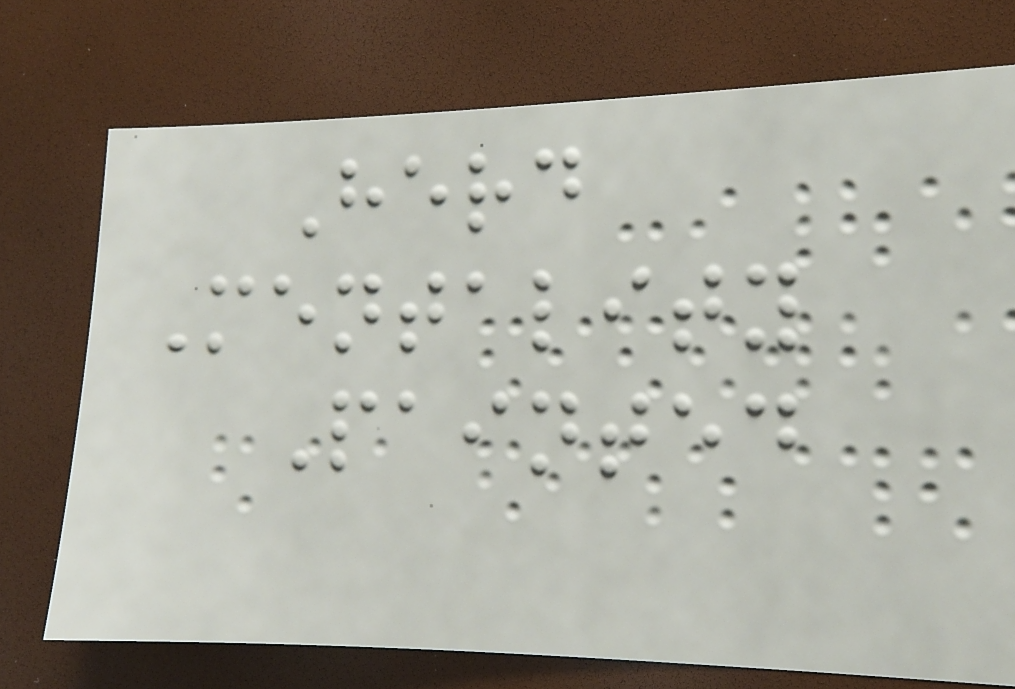Herd
Mentality
Painted
